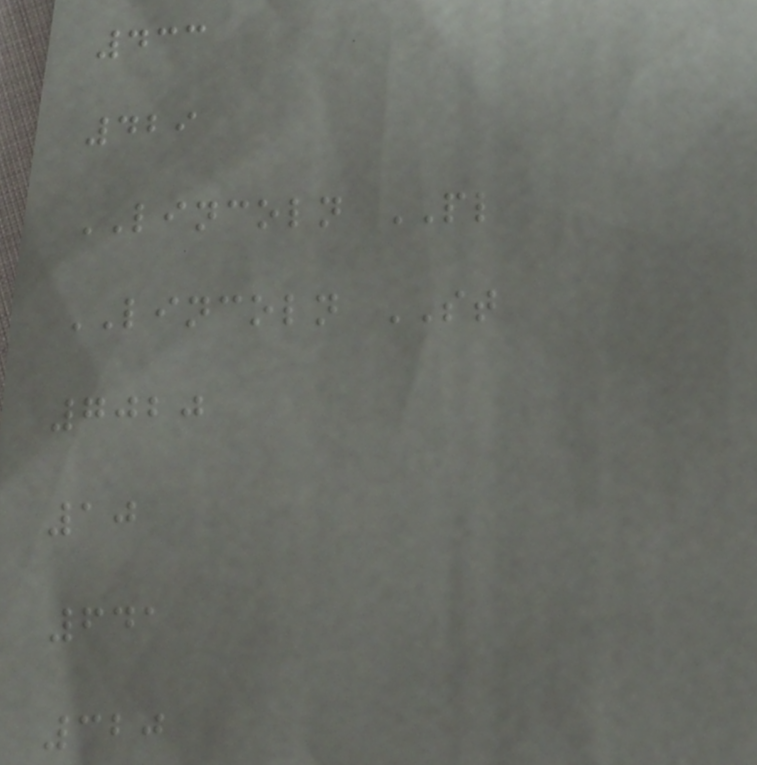433
429
LINCOLN PL
LINCOLN ST
7020
10
641
320
